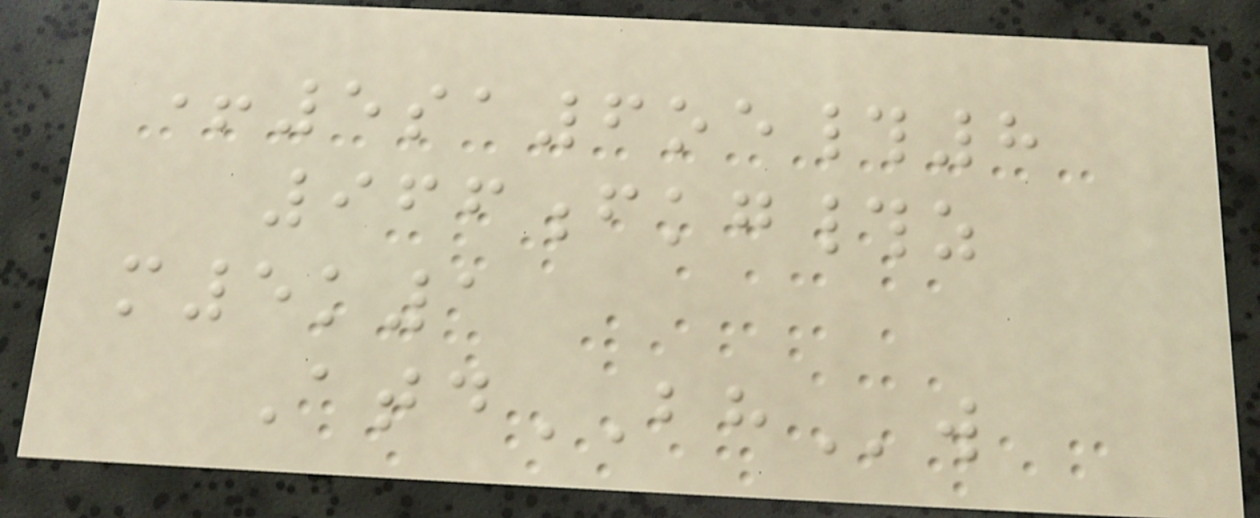+5sa6oe#8
966fkg#z
m5k1
AtdBHw
